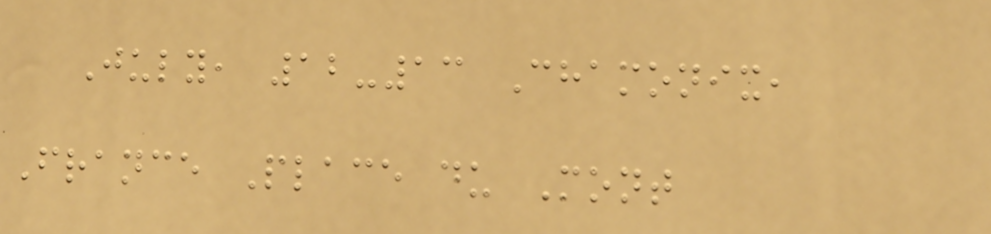July, 12-13 Chamonix,
France Place du Mont
